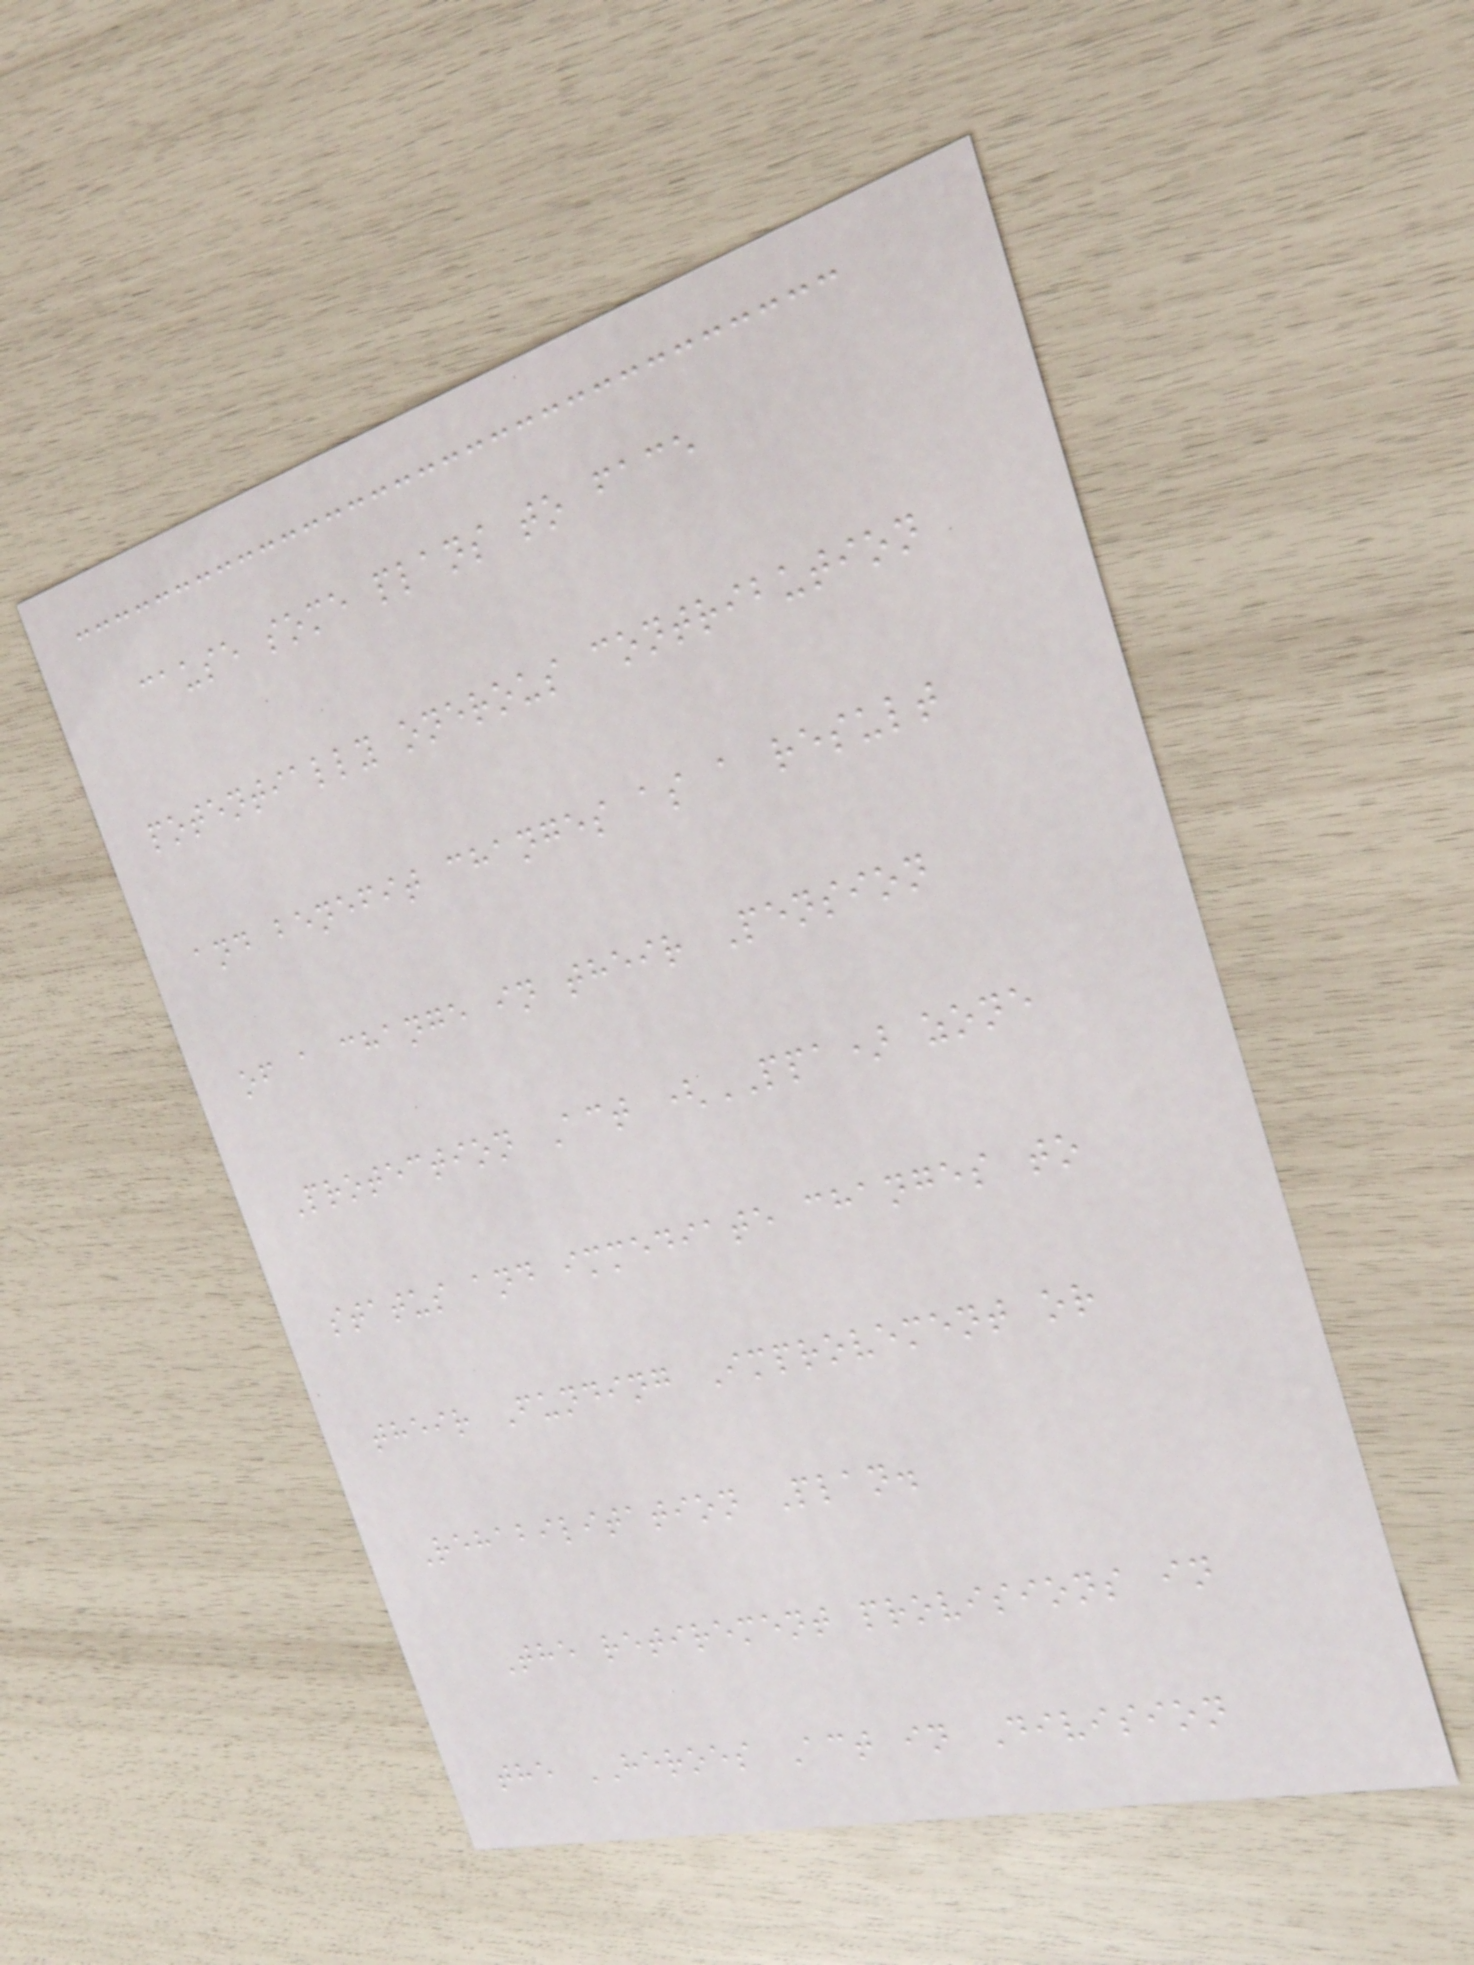cause some plans to face
potentially onerous contribution
and benefit changes as a result
of a change in their Pension
Protection Act (PPA) zone
status and immediate changes to
their Funding Improvement or
Rehabilitation Plan.
The retirement provisions in
the HEROES Act in Division
